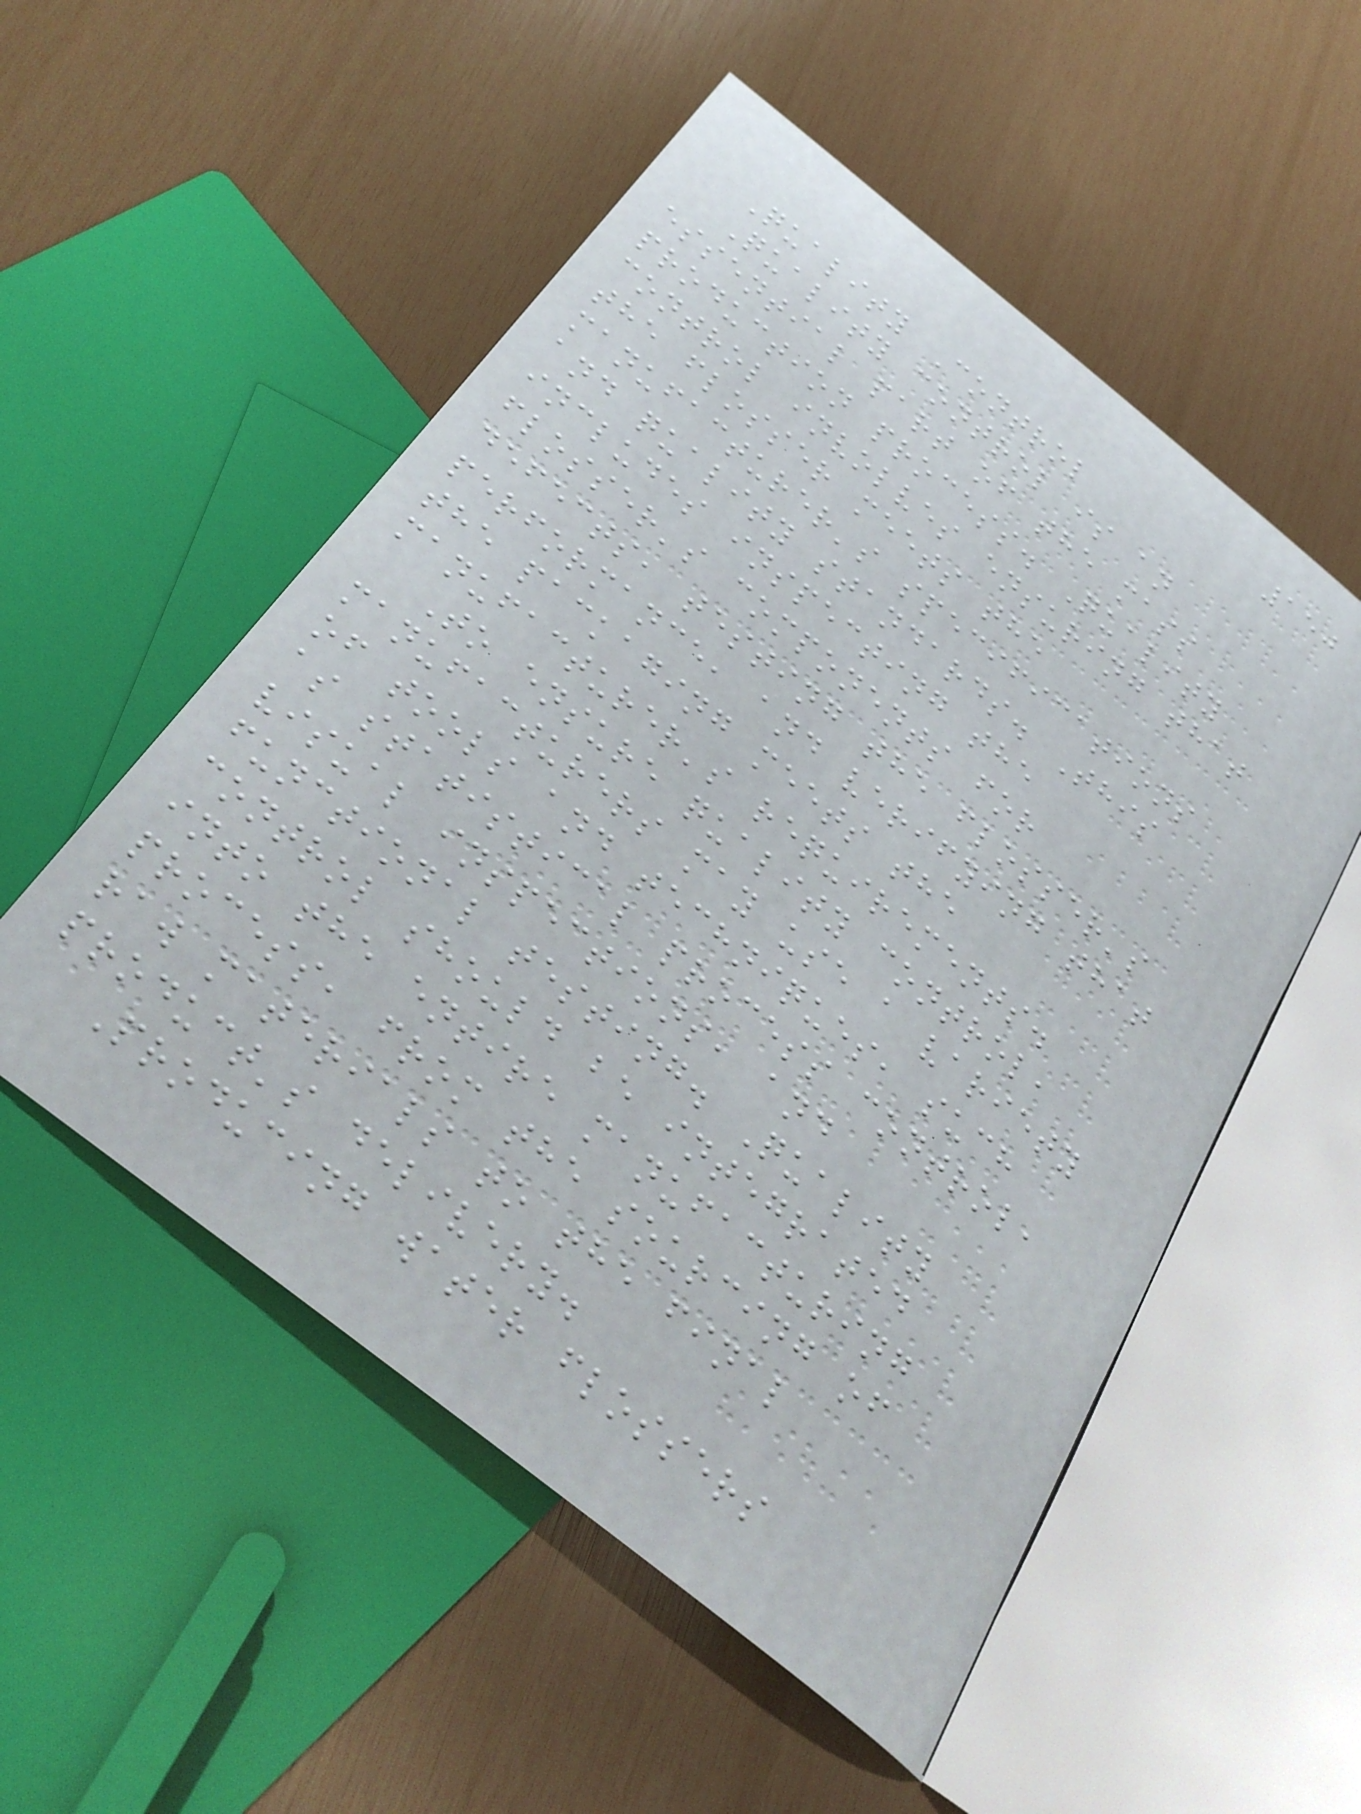150
Quality Control
Quality control is an
essential part of the mass
production process. Quality
control involves ensuring that
the flosser meets the
manufacturer's specifications
and quality standards. This
includes inspecting the
flosser's components for
defects, testing the flosser's
performance, and verifying that
the packaging meets the
manufacturer's requirements.
To ensure quality control,
manufacturers may use a variety
of tools and techniques, such
as statistical process control,
visual inspections, and
functional testing. Quality
control should be integrated
into the entire manufacturing
process, from the sourcing of
raw materials to the final
product's delivery.
Producing water flossers
